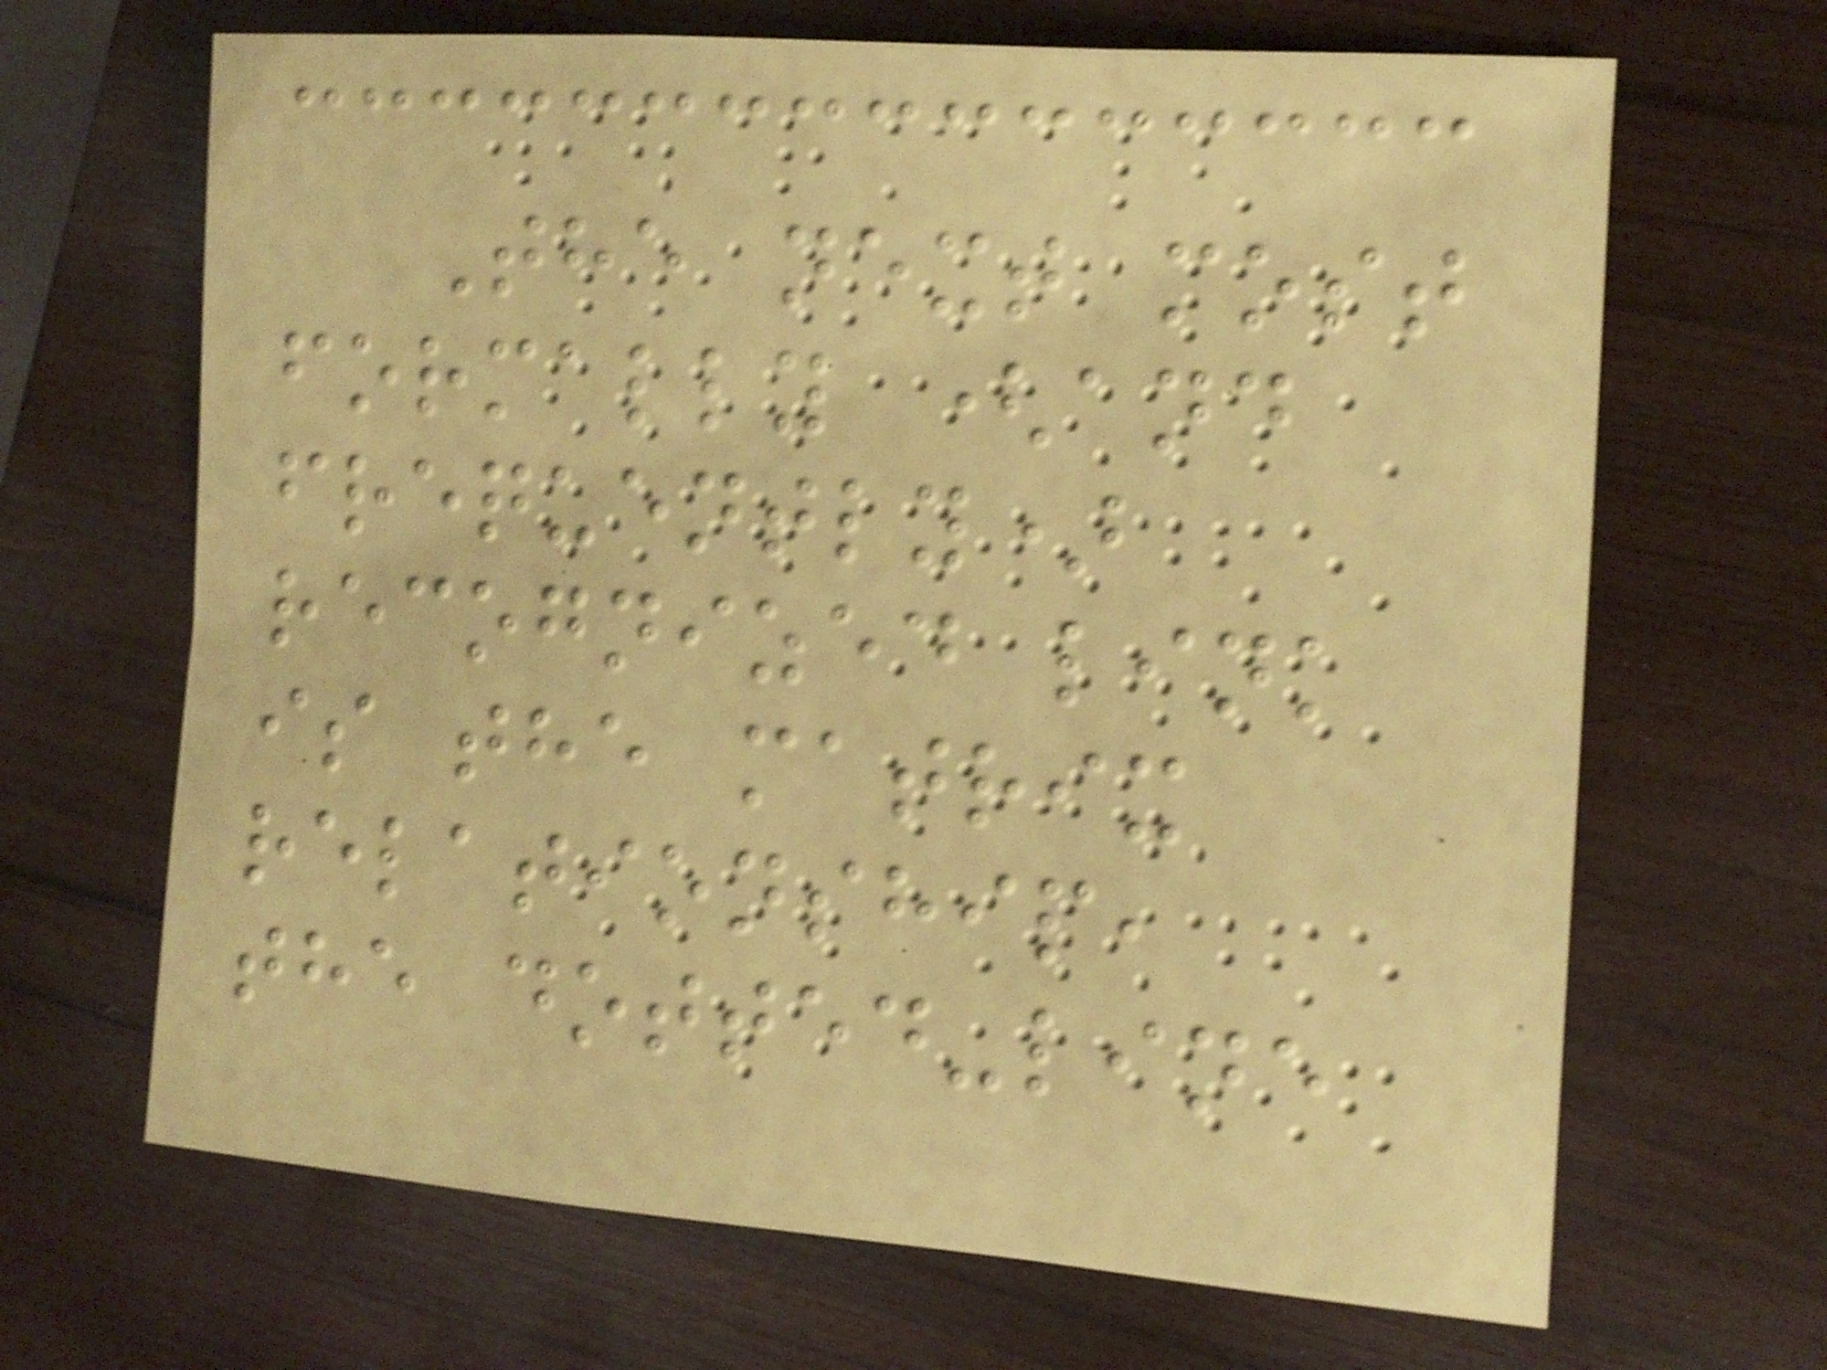The next most
formally (and
frequently)
recognized link
is the matrix
relationship,
the dotted-line
